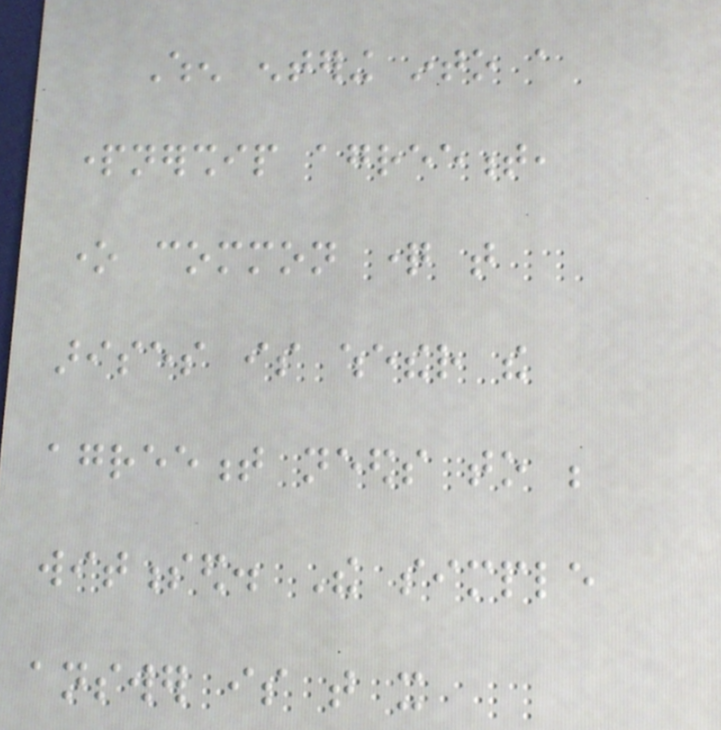When entering into a
partnership agreement,
one common question that
arises is whether the
agreement needs to be
witnessed. The simple
answer is that it
